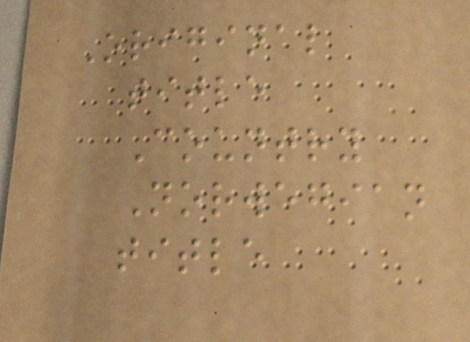Original
title
Country
Norwegian
title
